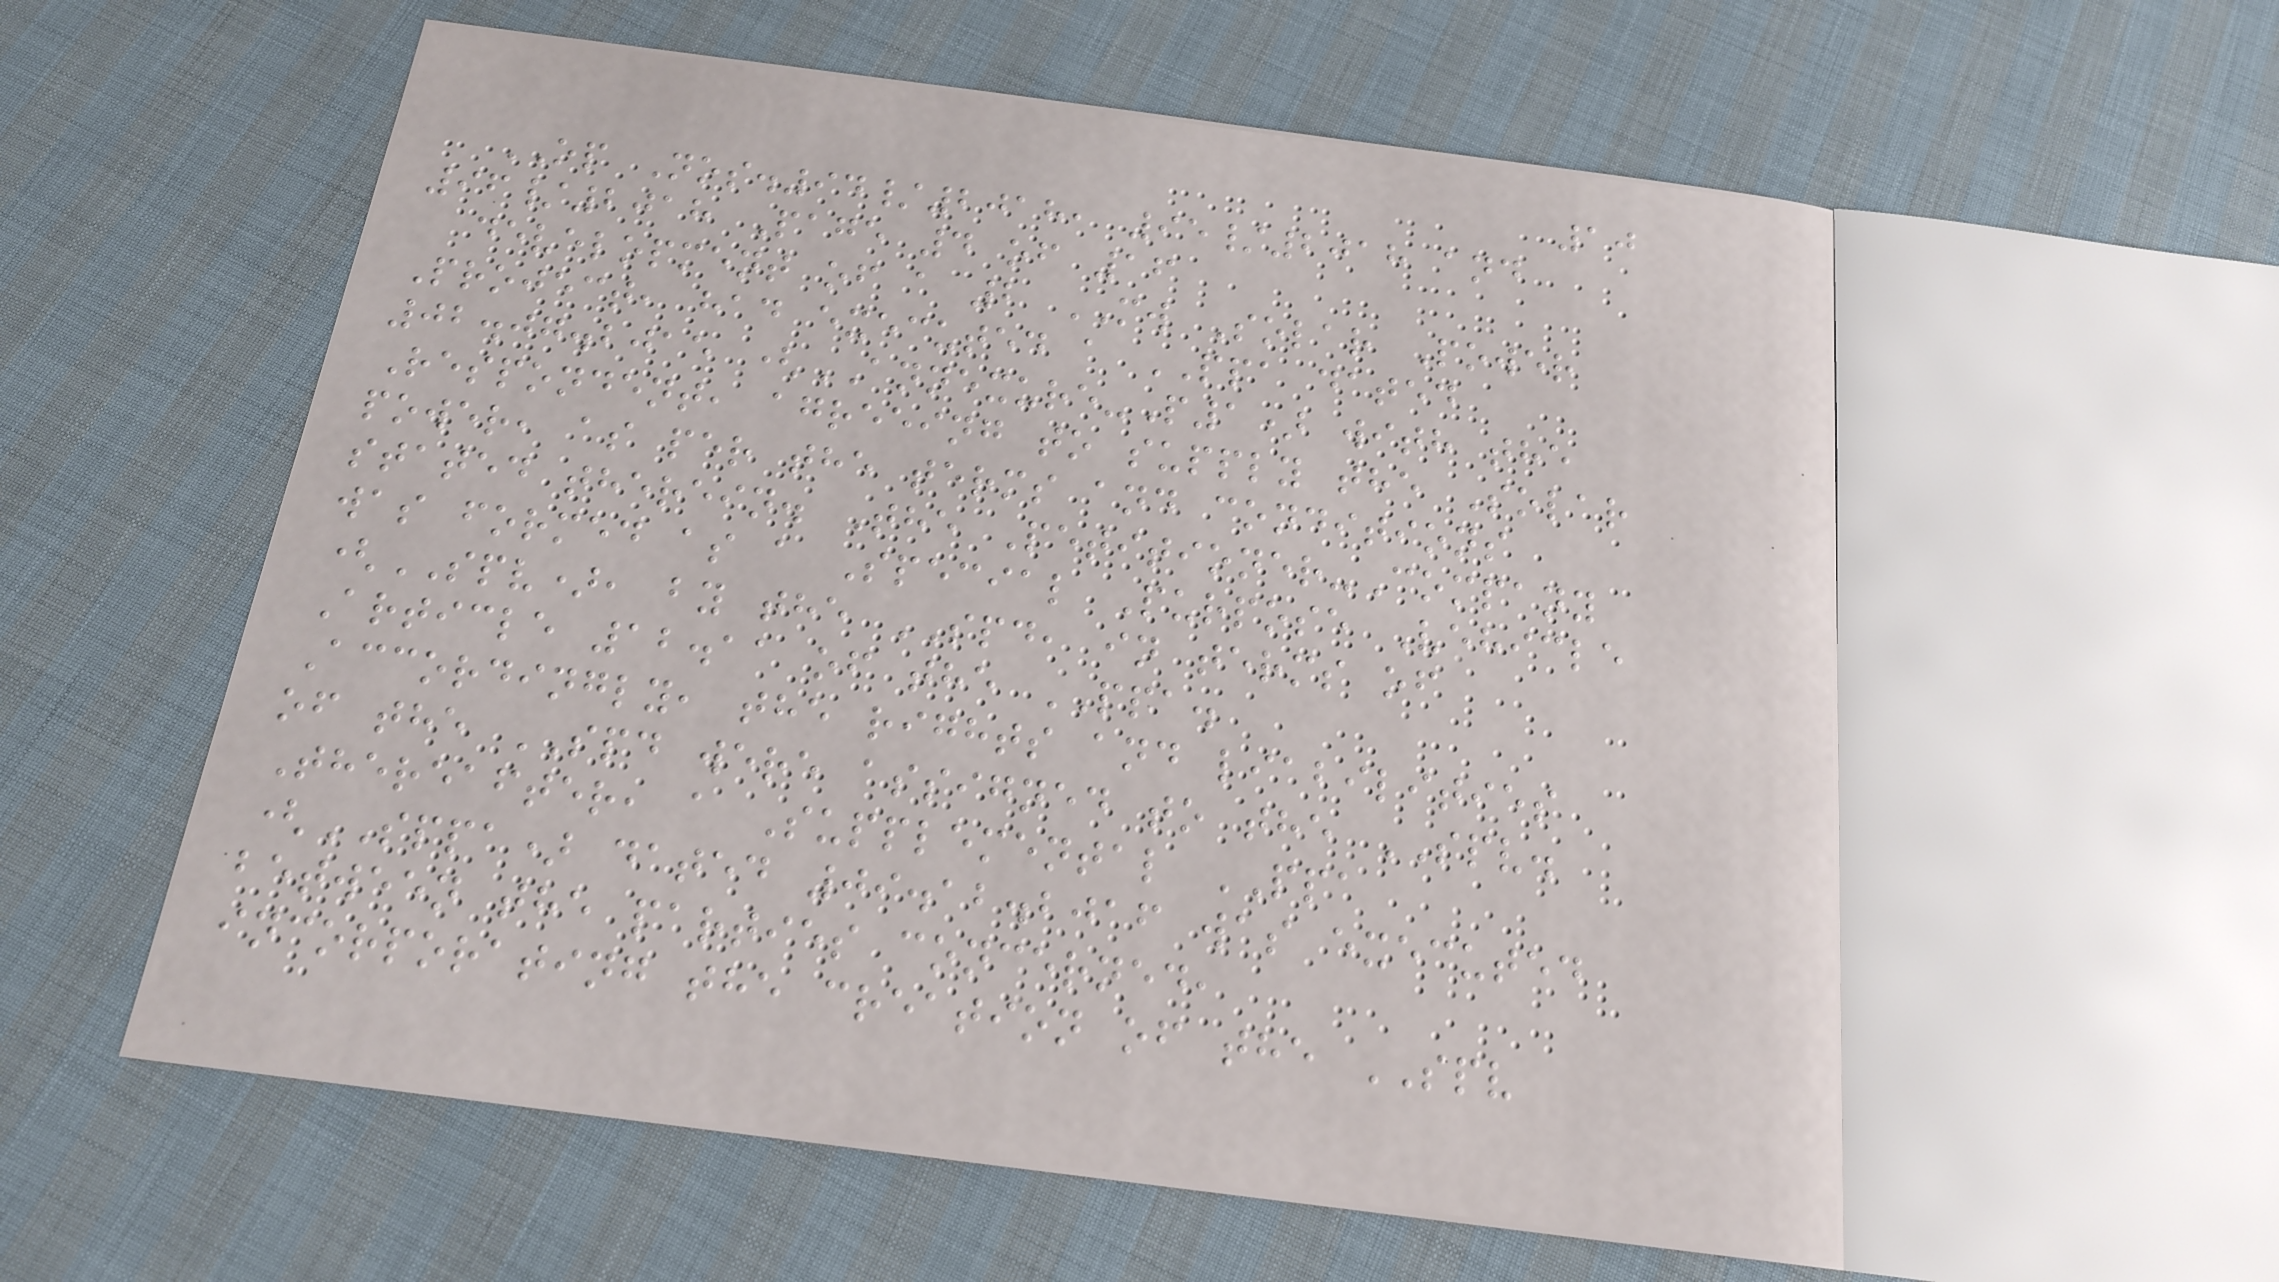10
OP Nos.94/2018, 95/2018 and
96/2018 Page 4 of 16
development of a 2 MW Solar Power
Project, had executed a PPA dated
02.07.2015 (ANNEXURE-P1) with the
Respondent, agreeing to supply the Solar
power, as per the terms and conditions
stated therein. The Petitioner-Company
was formed as a Special Purpose Vehicle
(SPV), by the SPD, in terms of
Article 12.11 of the PPA.
Accordingly, the rights and liabilities
of the SPD were assigned to the SPV.
Thereafter, a Supplemental PPA
(SPPA) dated 09.12.2016 was executed
between the parties concerned,
incorporating the creation of the SPV
